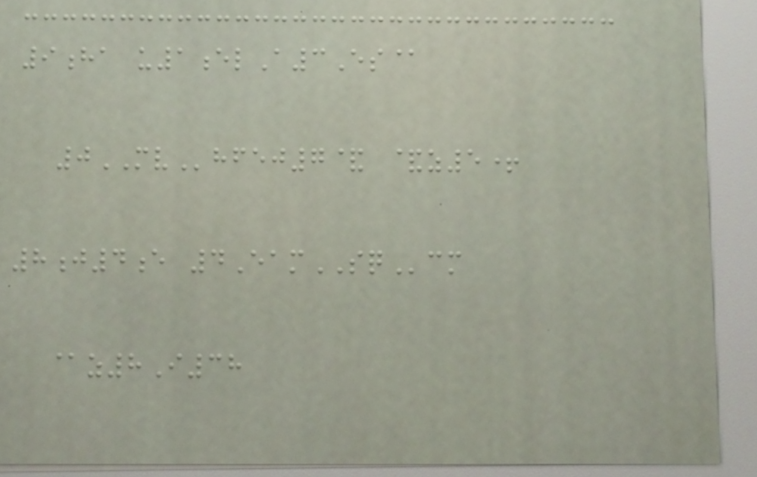9ha u1elA3Es@
0MVhfej7& &z5+
8j4e 4EamSQcm
@z8I38
